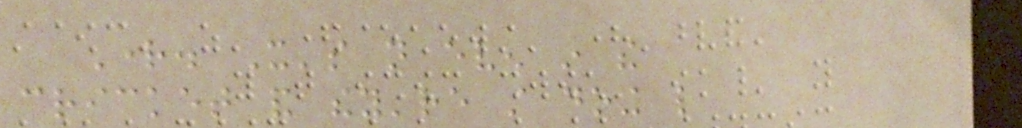Right. It's not even in the
cricket and they're still doing like
